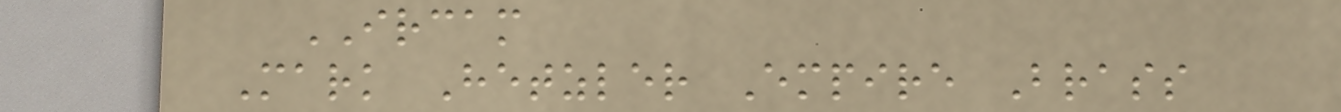IRCAM
Mark Hetzler Empire Brass
